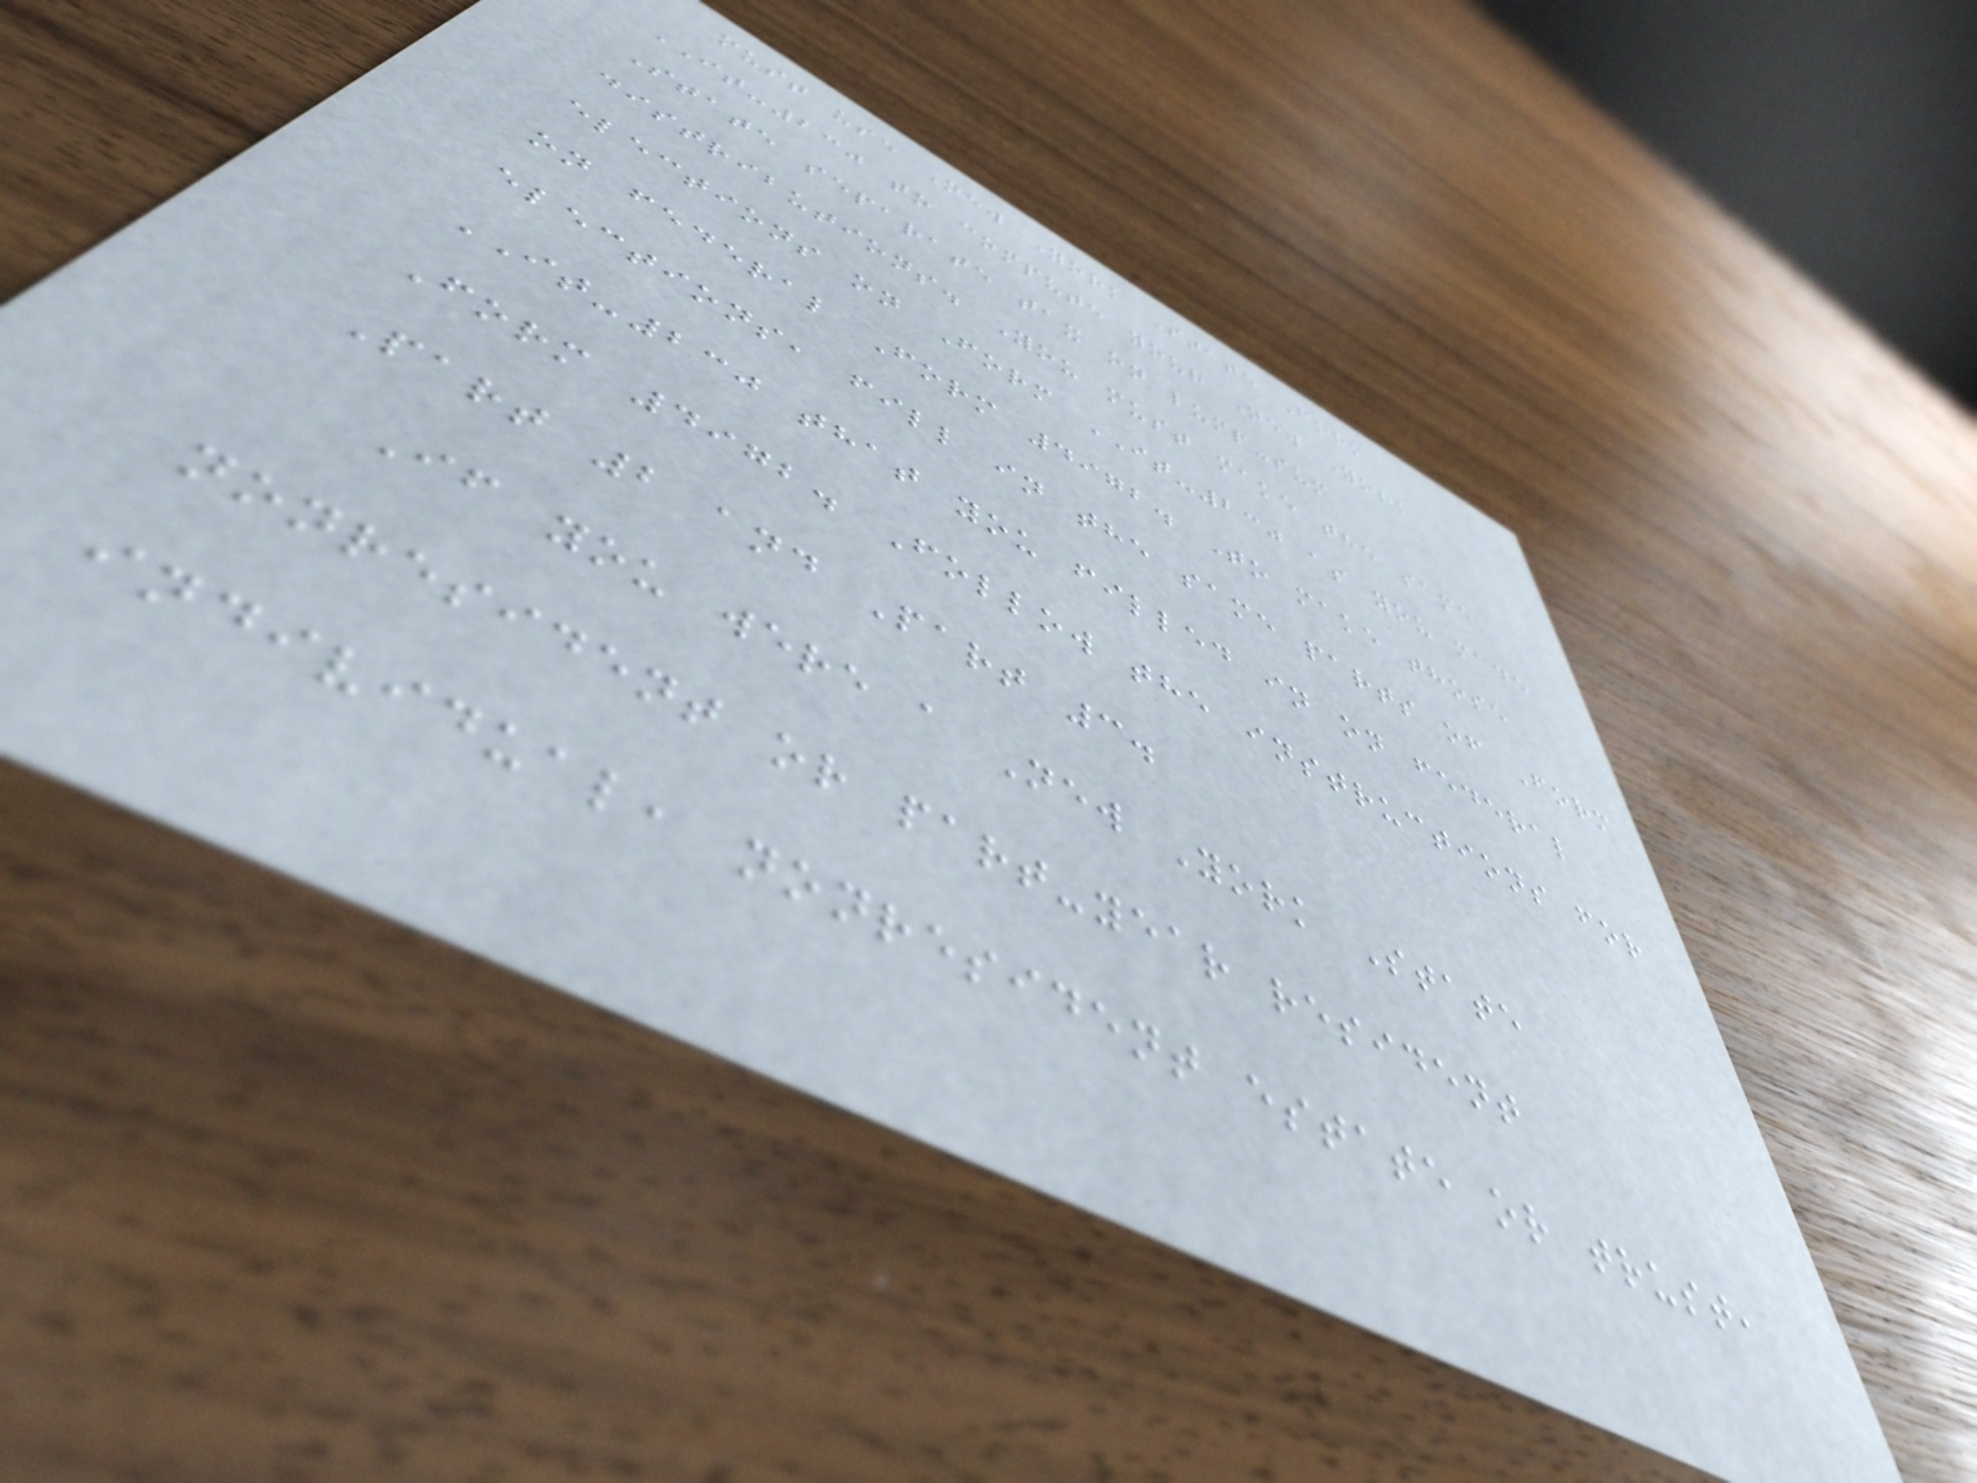must use New York State Form
IT-230 to compute your New York
State separate tax on lump-sum
distributions. You must make the same
elections on Form IT-230 as you made
on federal Form 4972. To make those
elections, fill in the same parts of Form
IT-230 that you filled in on federal
Form 4972. Follow the instructions for
Part 2 and Part 3.
If you were a New York State
nonresident or part-year resident
individual, nonresident estate or trust,
